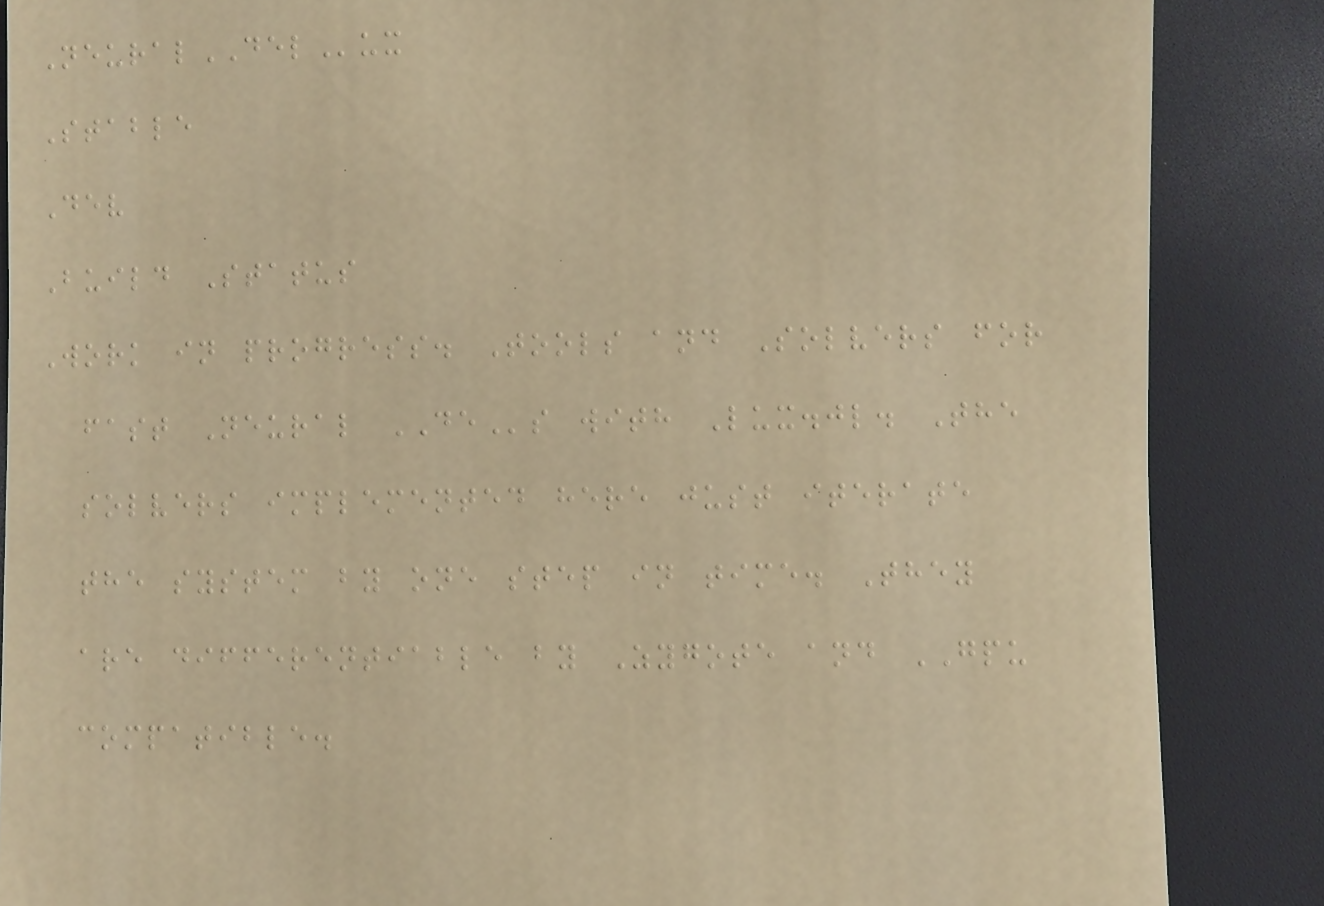NeuralDELux
Stable
Dev
Build Status
Work in progress. Tools and Solvers for
fast Neural DEs with Lux.jl. The
solvers implemented here just iterate
the system by one step in time. They
are differentiable by Zygote and GPU
compatible.
